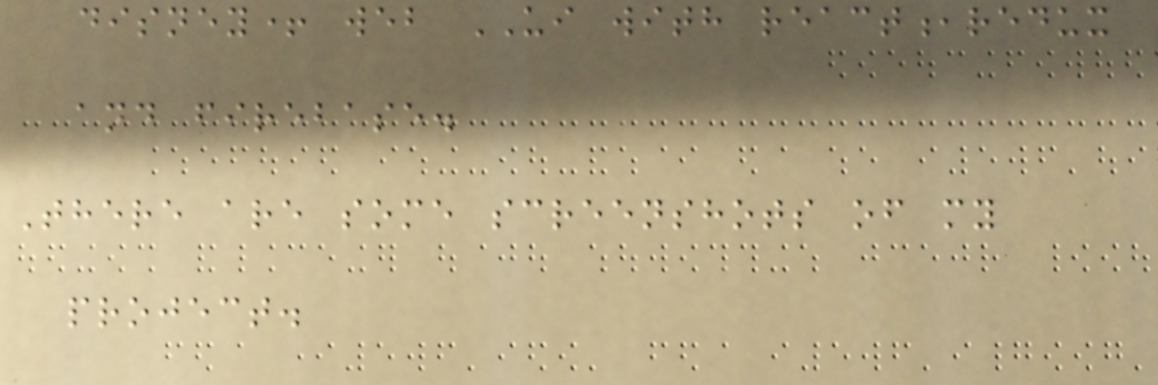disney+ web UI with react,redux
and firebase.
There are some screenshots of my
project.
